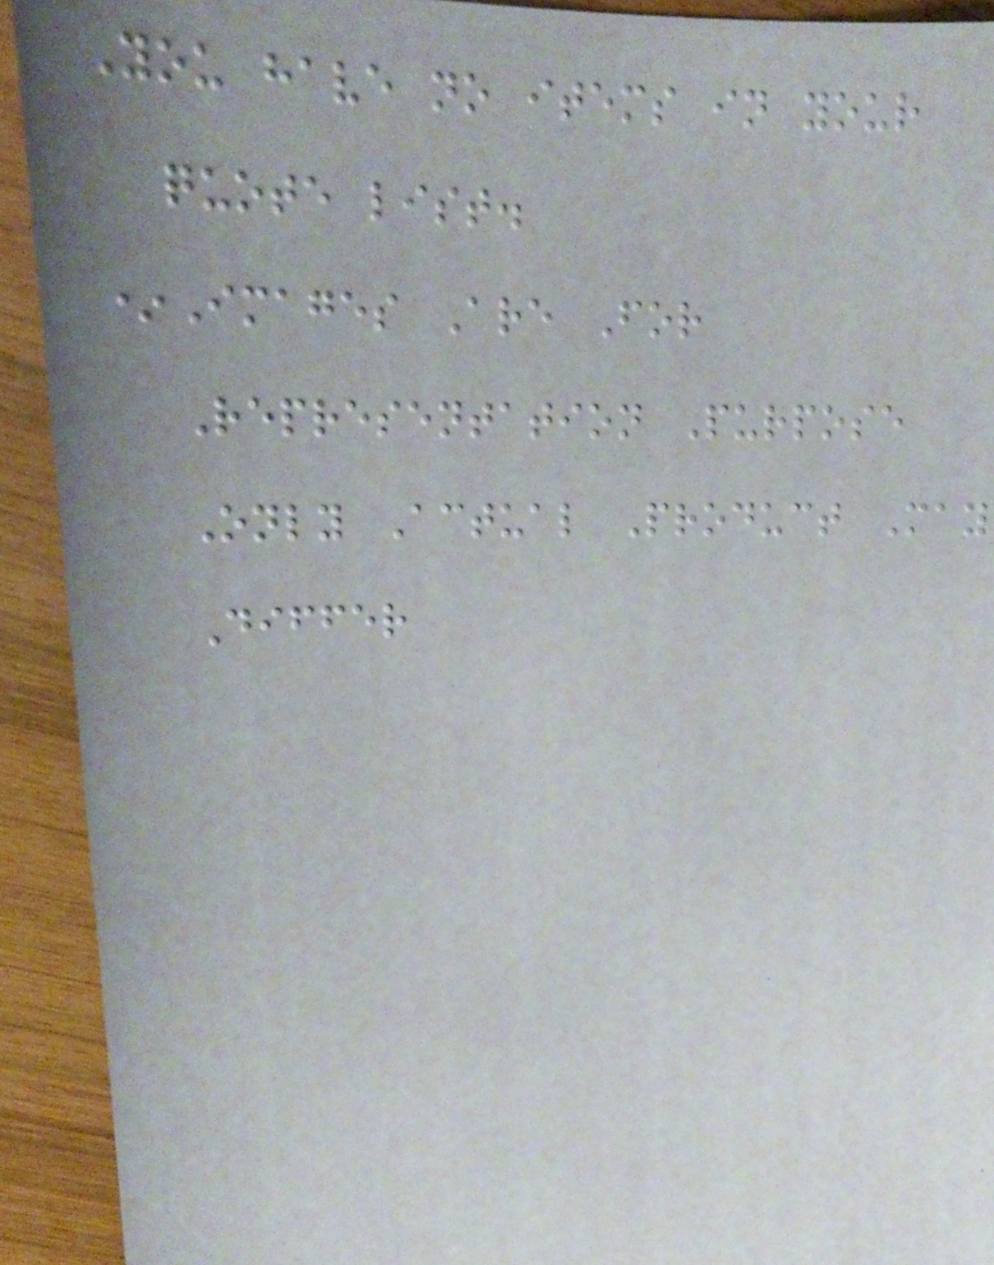You have no items in your
quote list.
*Images Are For
Representation Purpose
Only Actual Product May
Differ
